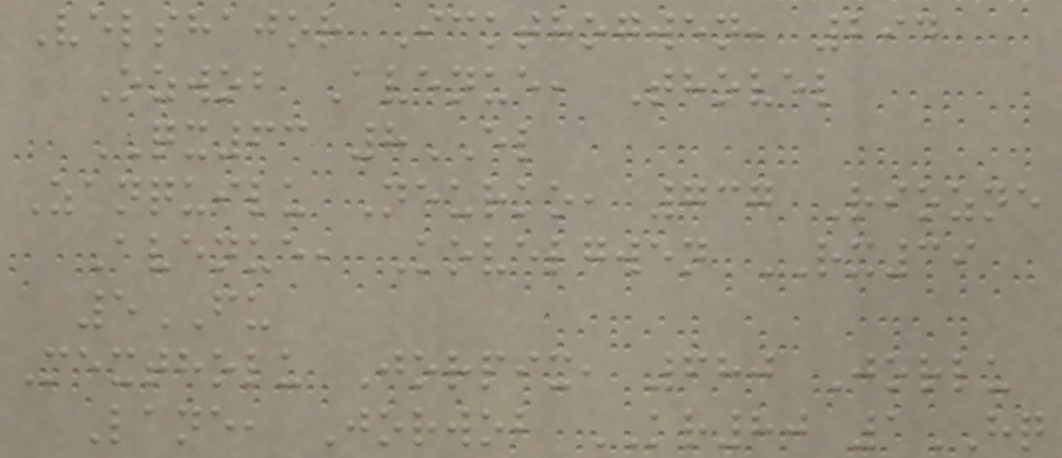Velshajor Ickthogwen, 294
Ozwob Avenue, Thovel
QX63 8EL
Zanquilu Neurko, 737 Riozne
Avenue, Kovelgwen RX39
5FU
Mextholu Jorpix, 680 Jorlu
Lane, Jorwob KR80 1HQ
